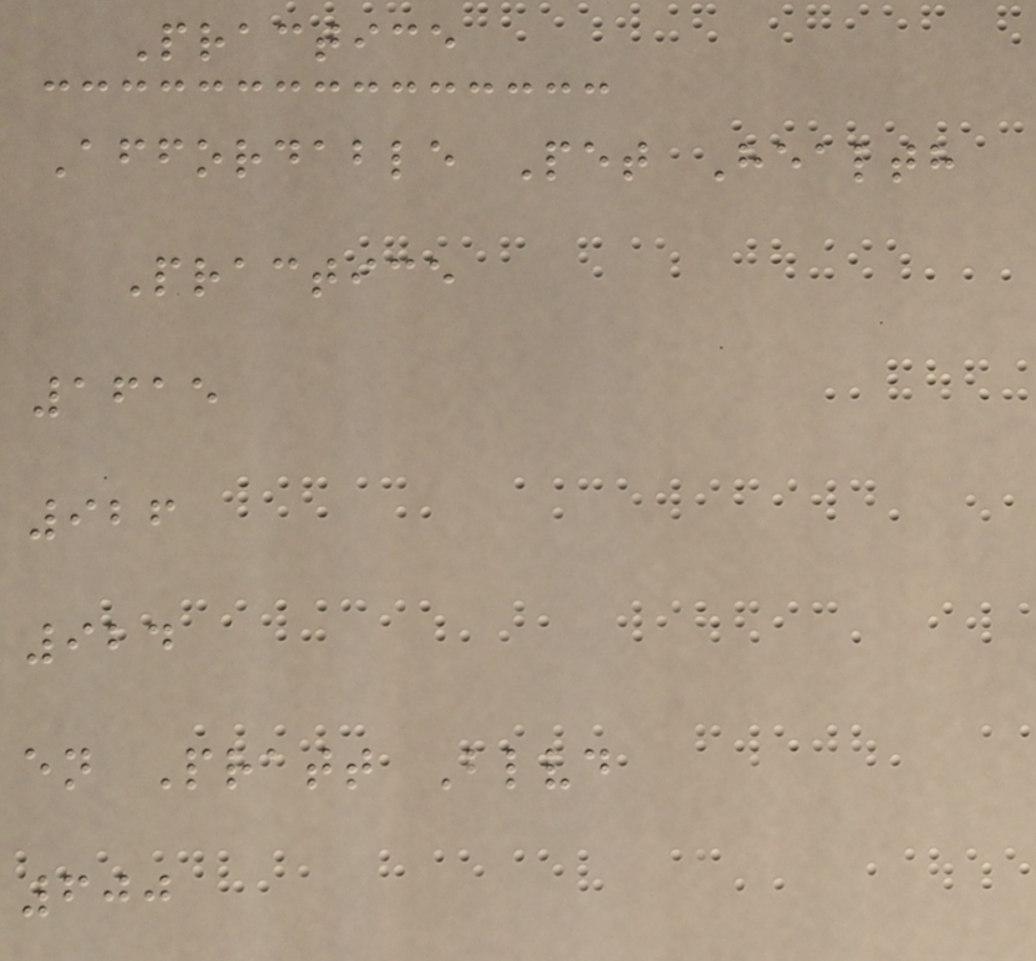Practice
Affordable Pet Health
Practice
1615
926
924
en Pratt Blvd
600
